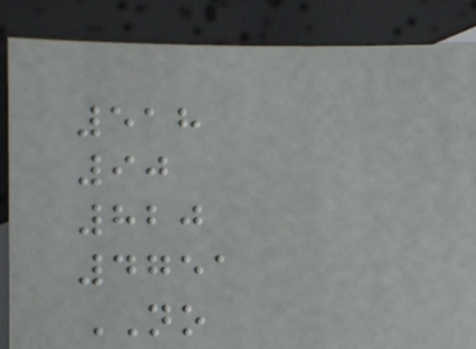518
90
820
4751
NO
